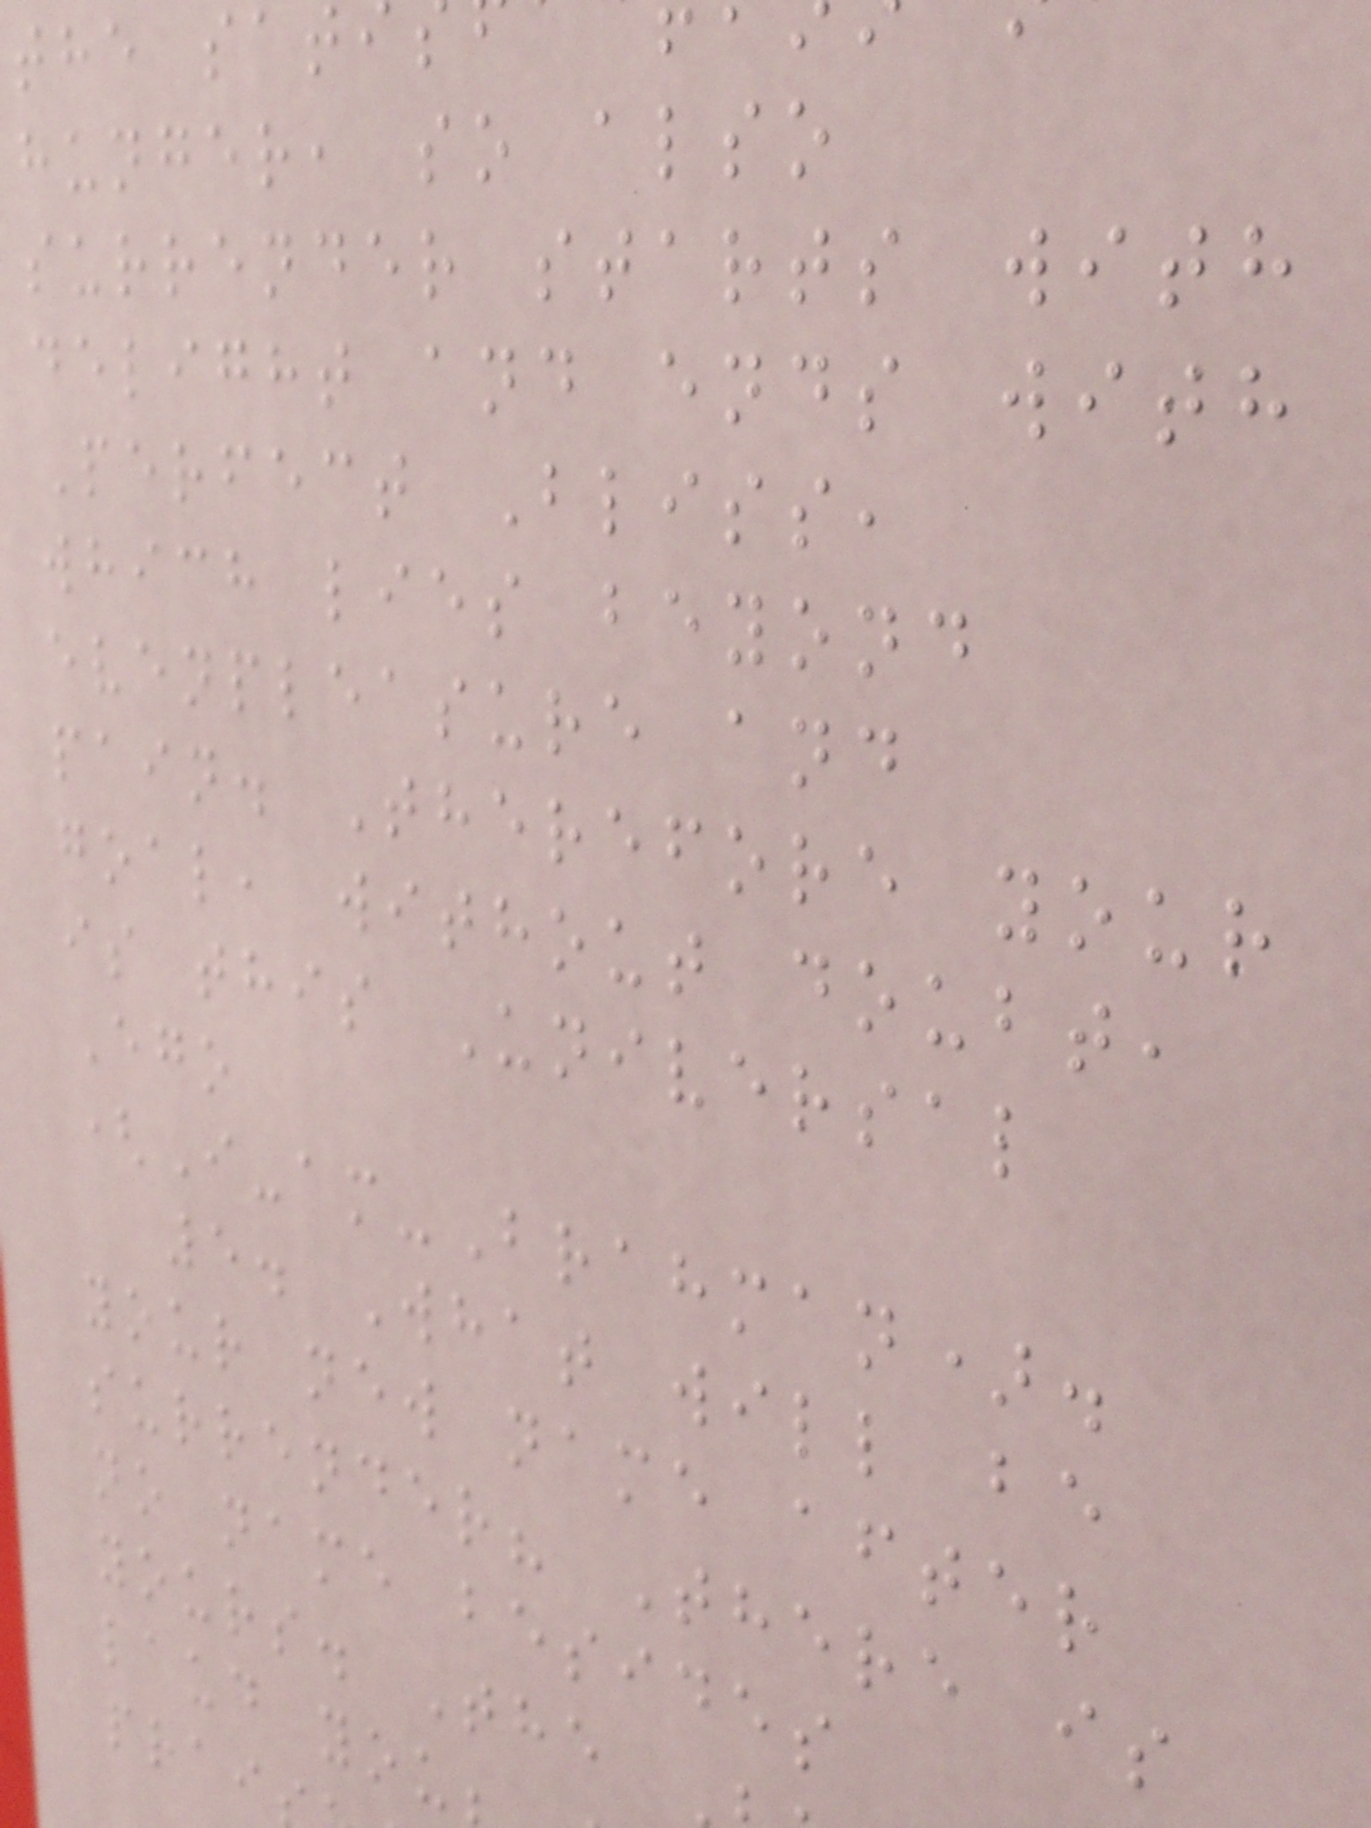the sati
hunger, so also
surrender starts with
delight and ends with
Perfect Bliss,
which lies beyond
evenpleasure and
pain. Therefore your
goal, without doubt,
is this Universal
Ego
(I-am-Brahman).
5. What will be
your new name after
surrender? There is
no name besides
yours. The
laud you
prai
